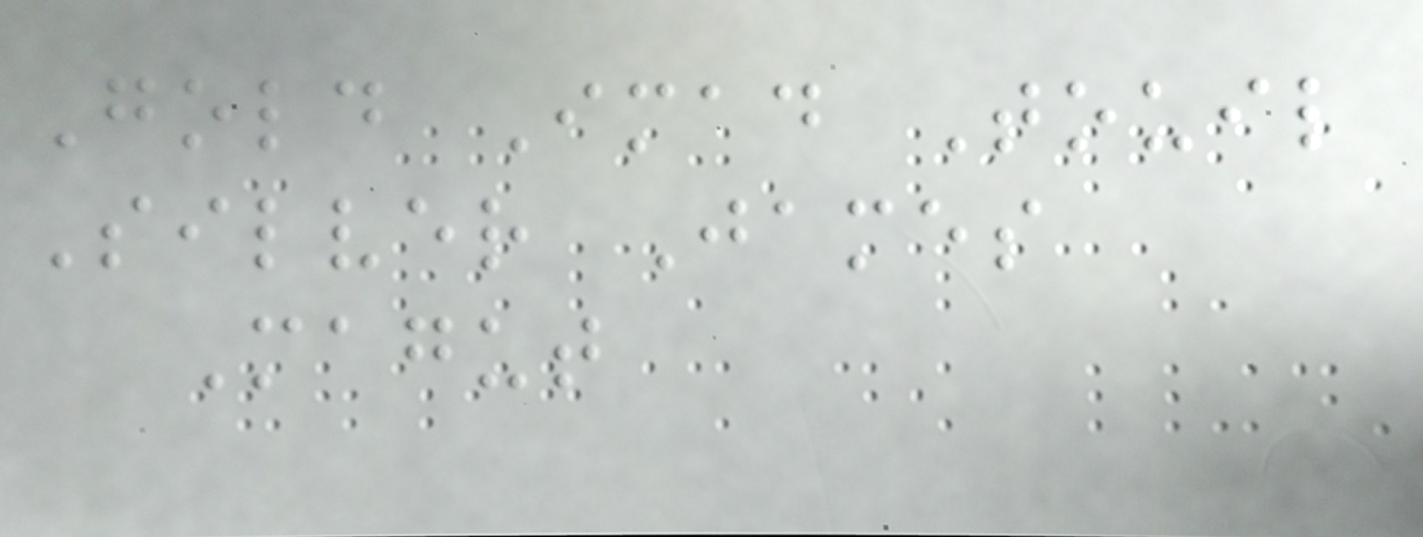Gold Imad Touil
Silver James
Magut
